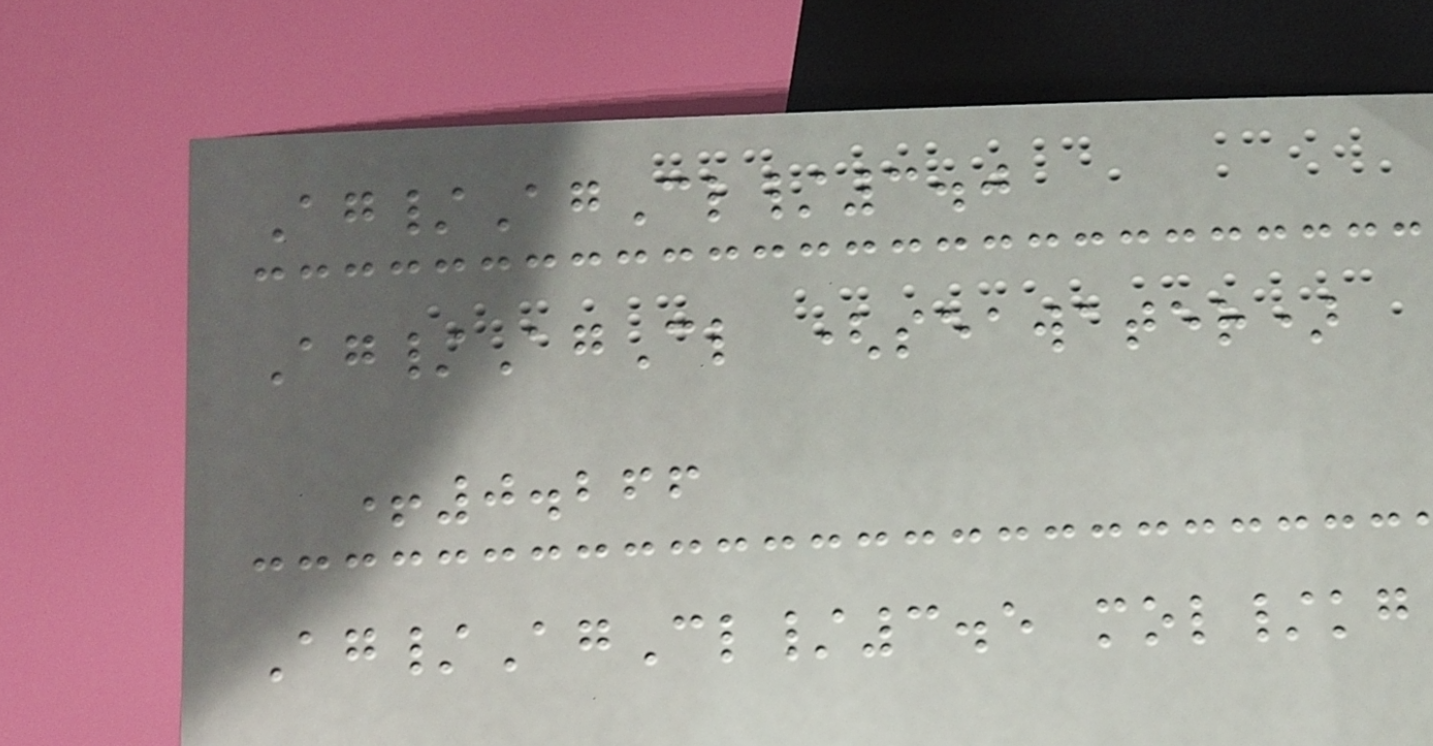Ag/AgCl/3.0
Ag/AgCl (seawater)
+0.266
Ag/AgCl/3.5 mol/kg
